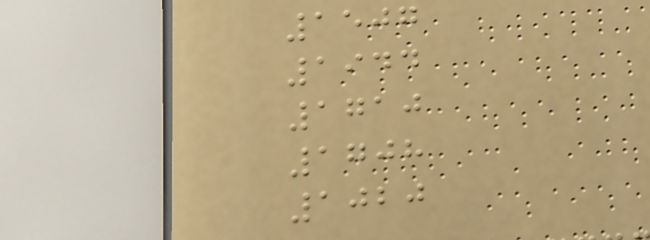1507
1944
1710
1708
1020
